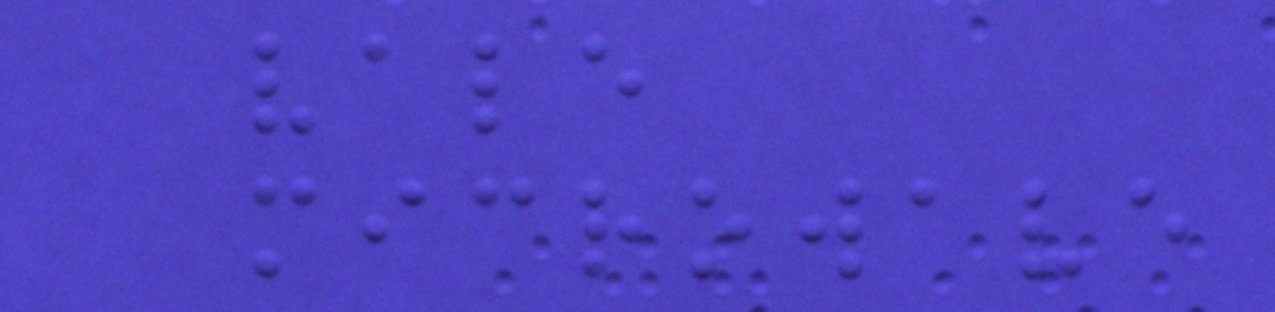vale
microwave
